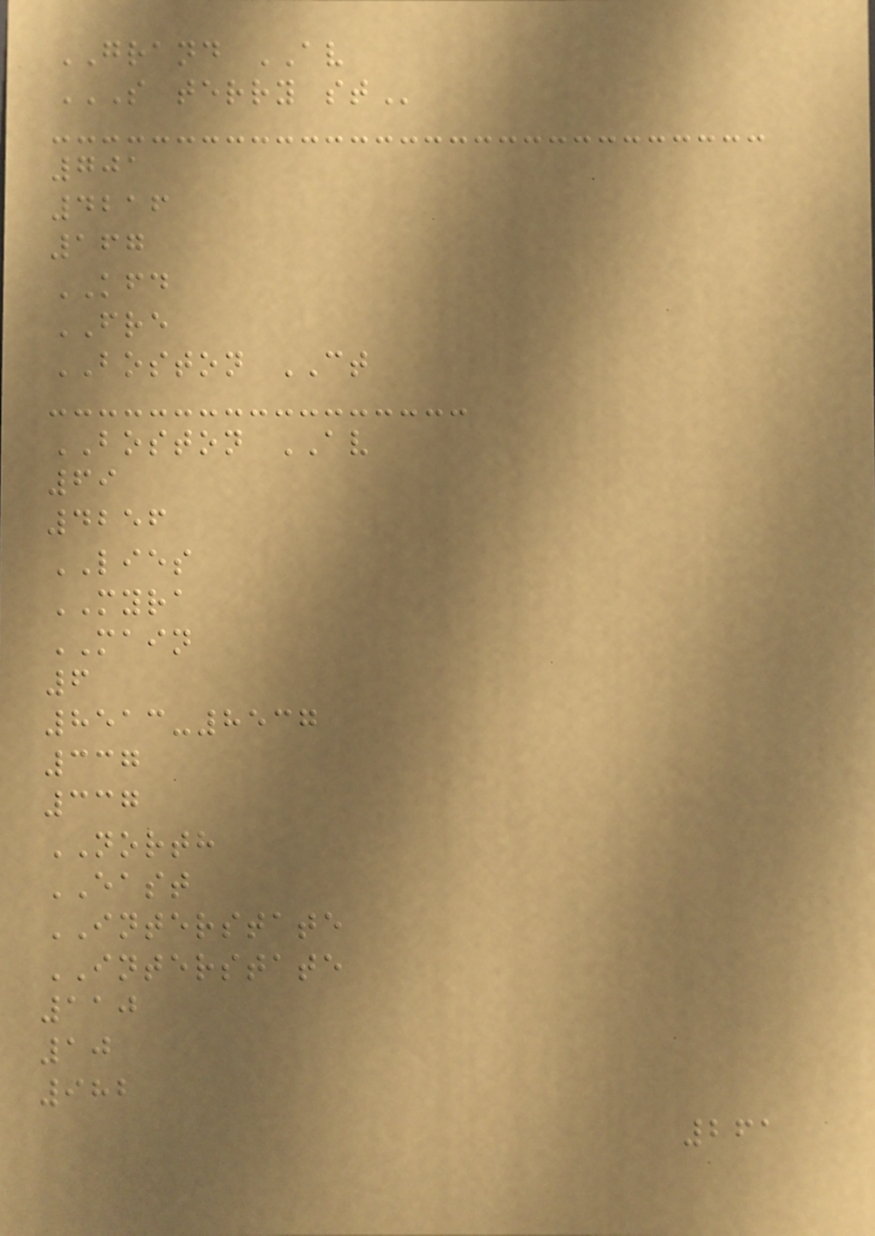GRAND AV
S TERRY ST
701
4216
167
KFD
FRE
BOSTON CT
BOSTON AV
69
4256
LIES
MYRA
MAIN
6
8513-8537
337
337
NORTH
EAST
INTERSTATE
INTERSTATE
110
10
982
261
